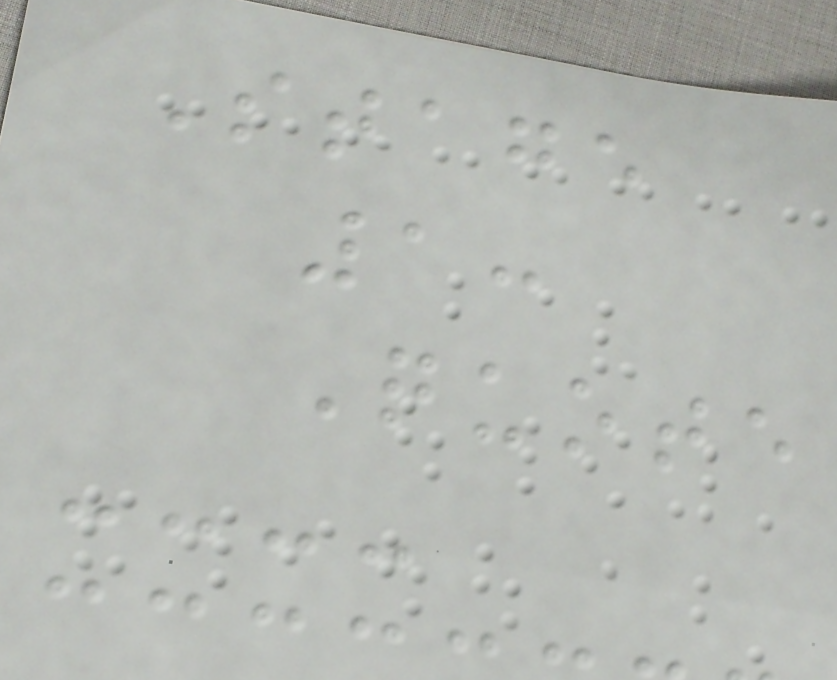Stage
1:
Quote
